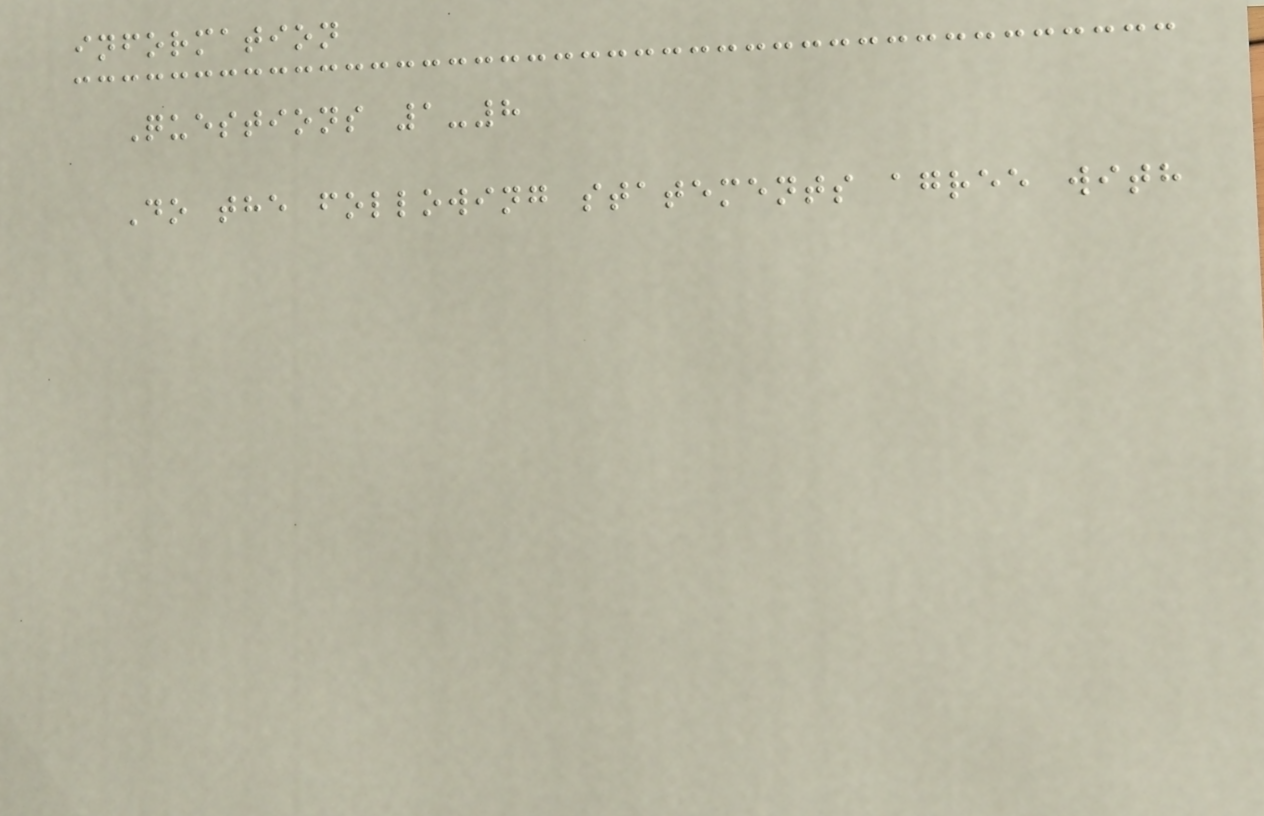information
Questions 1-8
Do the following statements agree with
